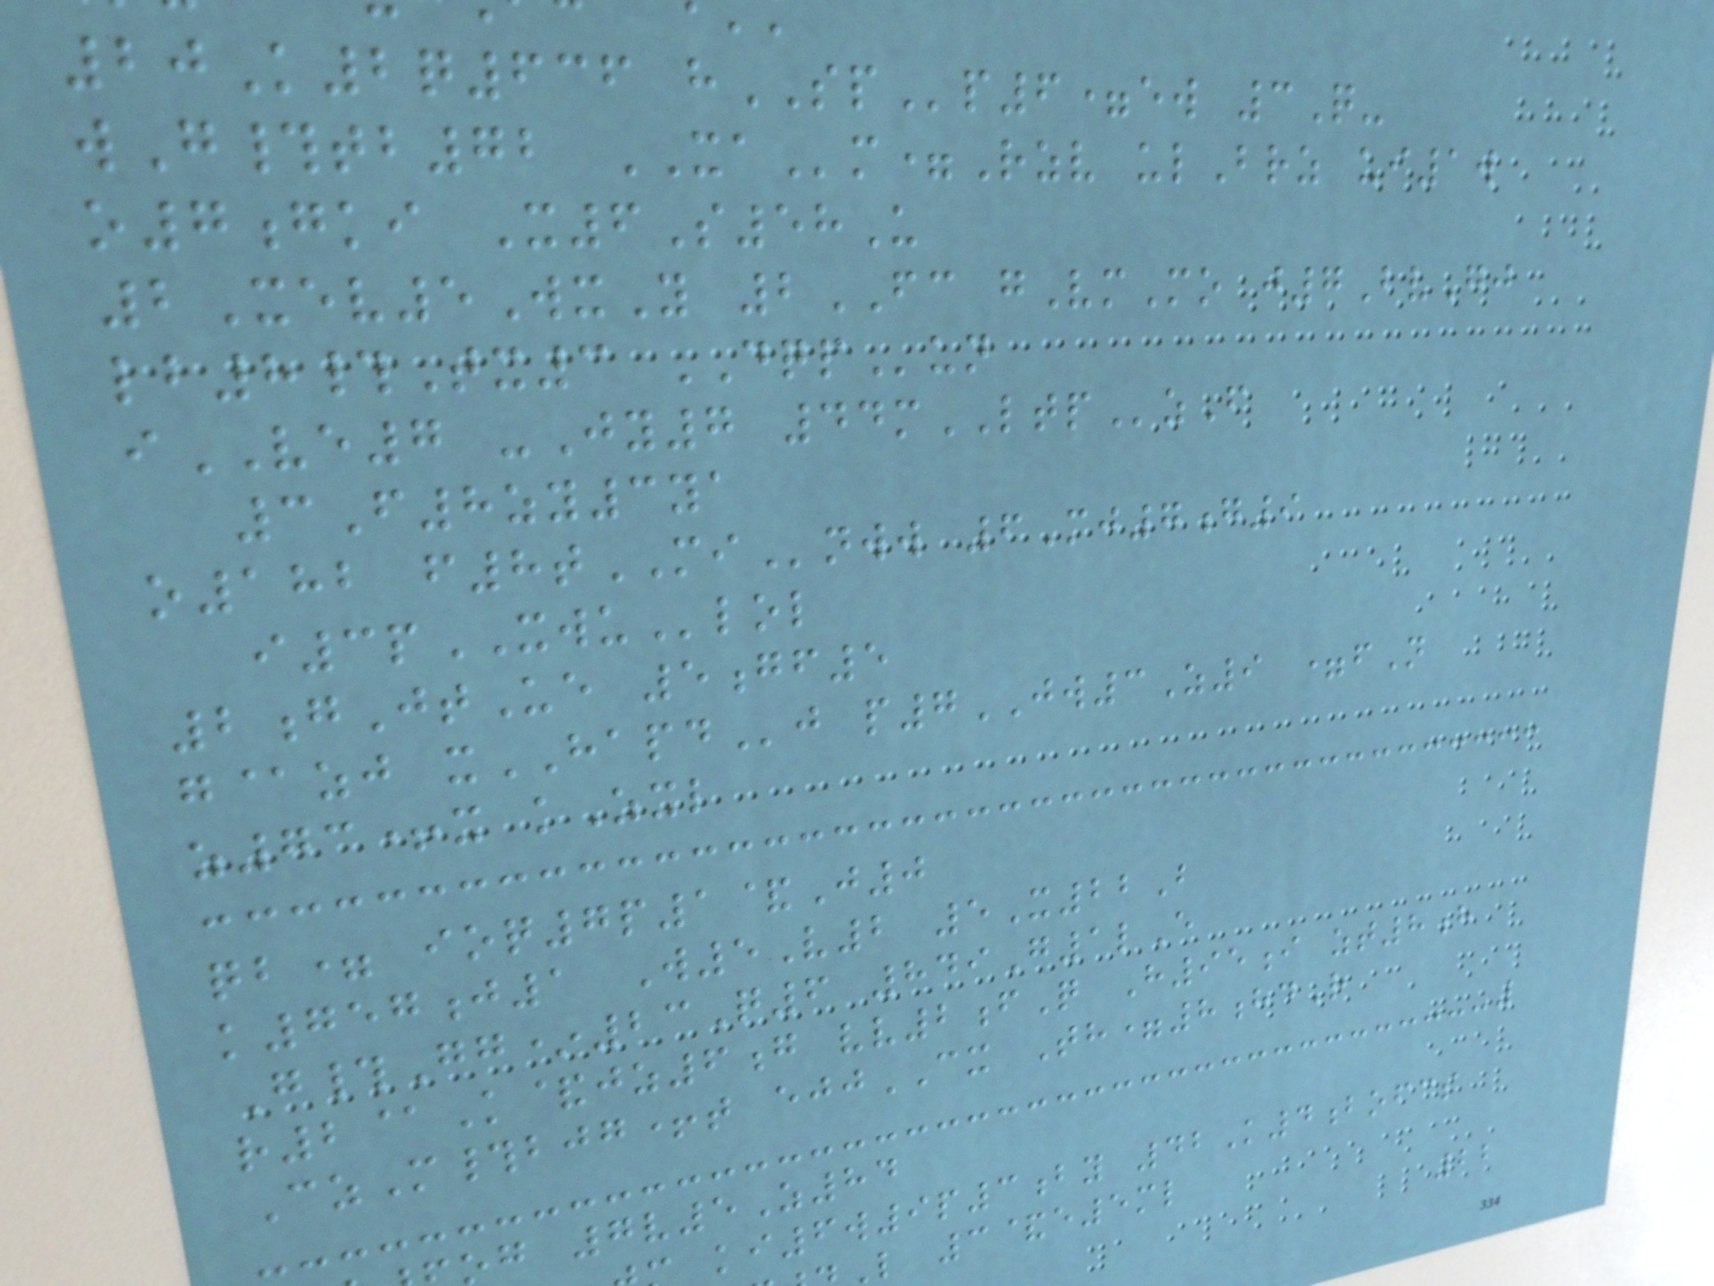20K2q636 hSPp6=ew 3Q-
wG#tb72 XAm=Rzv ulBrz ui1w
o7gki X6S58U
2Xev5WxY 2FC gVmMo j7BvGj
lb8#Tx3 DQPun
iVE7 -Jy7 44mLTPzF
3F8zy3ya
o182 f8tMInww 6Mj7g9
i3pXWUlol
2gJtUe 5gf5
g@zj xHAPDj p7JW3Z9 =fN
z73+x kZxl
qb= ioq7p1&J0
k757j1 W5V2 5X22B
G#Gg*23Q6 849G1lE
r2@K&jz6g vv2fQ H95i zt8h
CzM#bjg+t ejjCX Th=8hdR
g 7v5Z84
ki6w9p3by 42K4bofcs
l 3&e5ml
22
